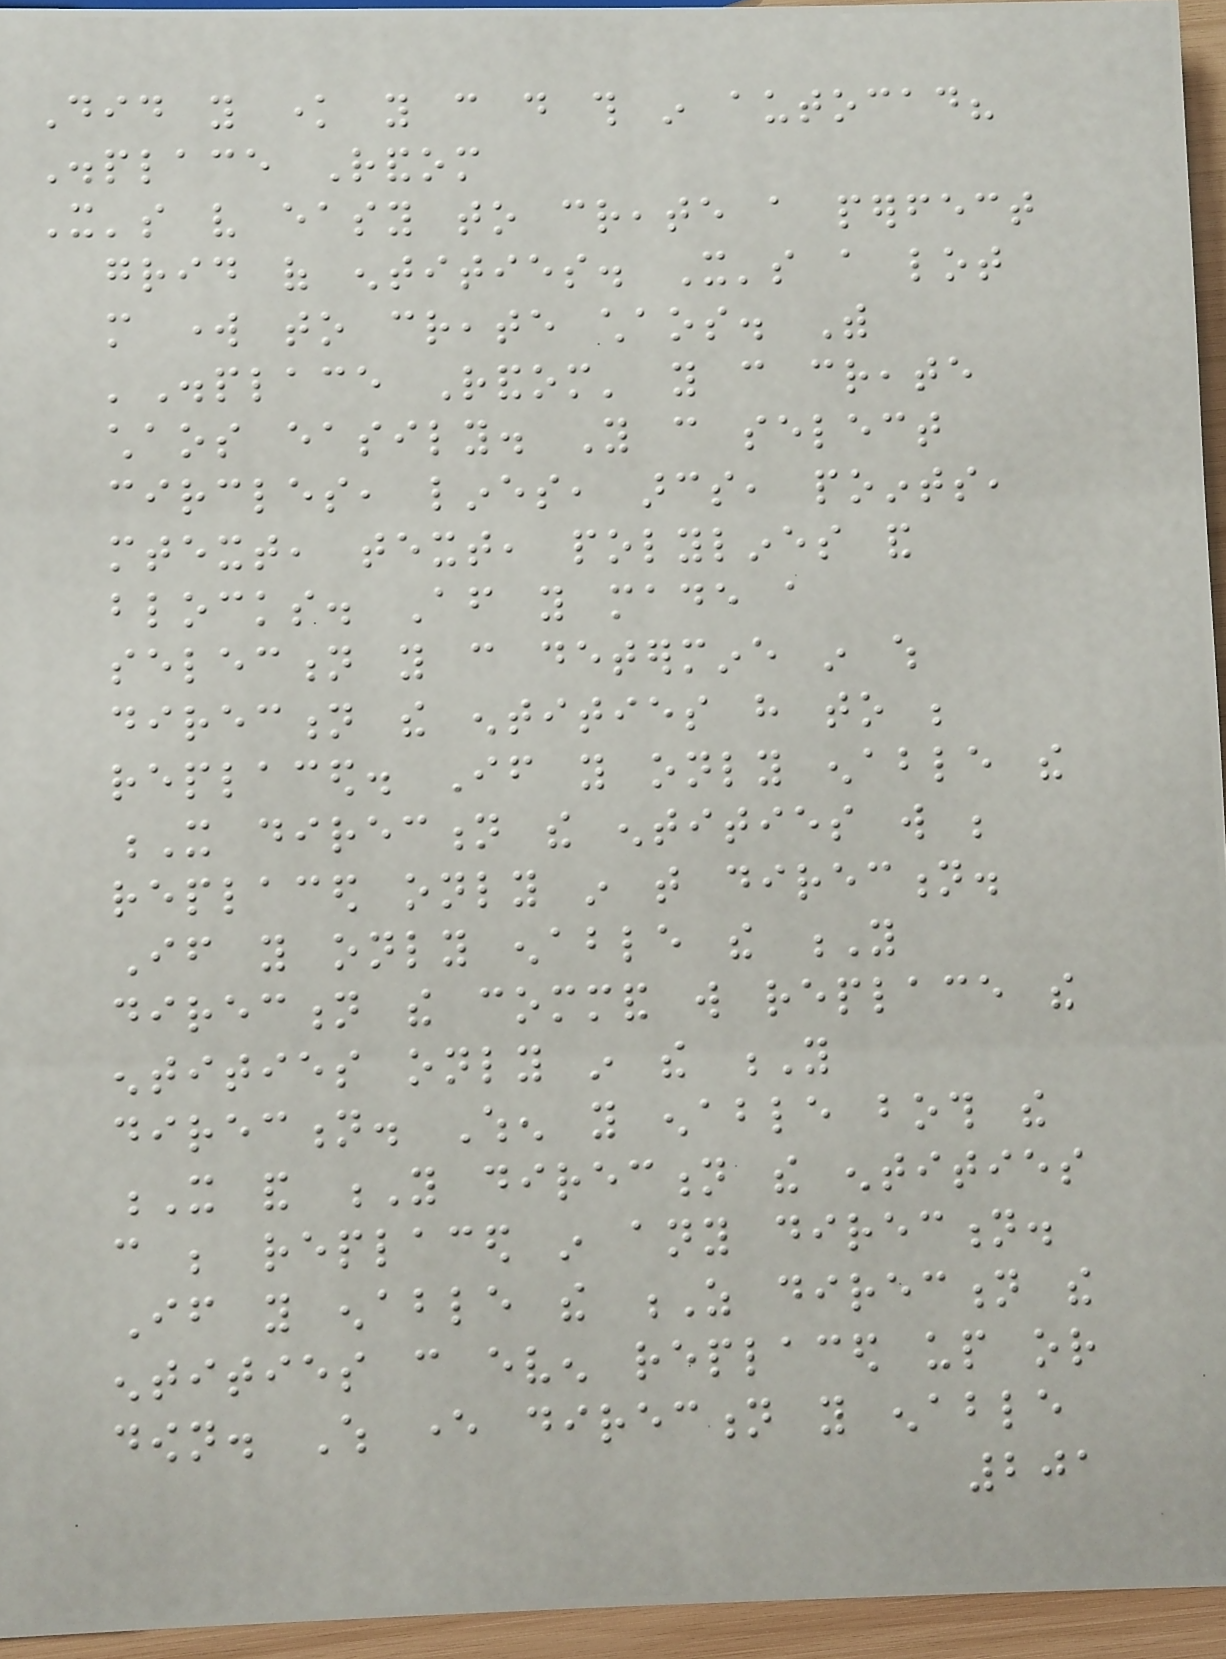Did you know you can do this in autocad?
Displace Random
It's very easy to create a perfect
grid of entities. It's a lot
more work to create chaos. With
'Displace Random' you can create
chaos easily. You can select
circles, lines, arcs, points,
mtext, text, polylines and
blocks. After you made a
selection you can determine in which
direction the entities have to be
replaced. If you only enable the
X direction the entities will be
replaced only in that direction.
If you only enable the Y
direction the command will replace the
entities only in the Y
direction. When you enable both the
X and Y direction the entities
can be replaced in any direction.
If you enable the Z direction the
entities can even replaced up or
down. Which ever direction you enable
201
